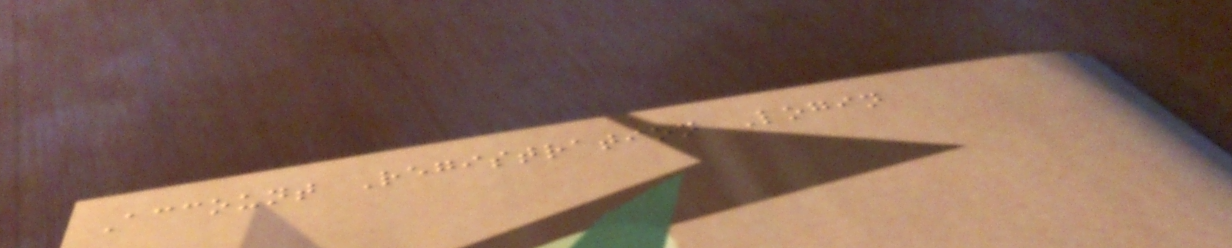Account Registration Login
